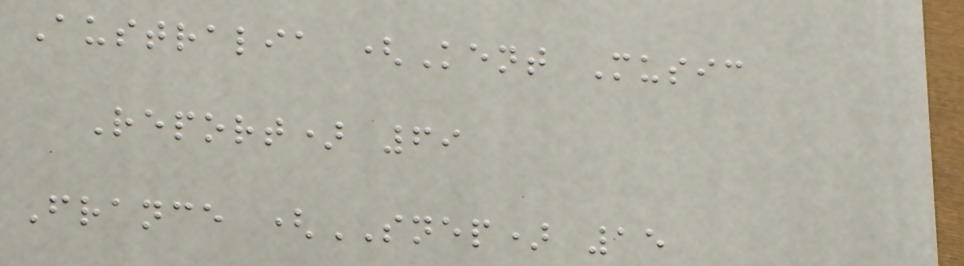Australia (Kent Music
Report) 69
France (SNEP) 15
